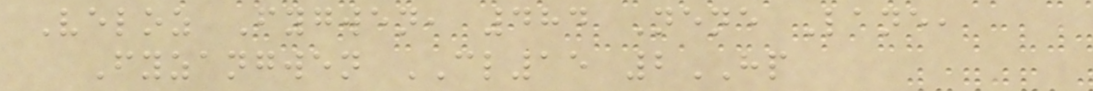Veloz Fygwen, 484 Nene Lane,
Fyzangwen CL15 2HP
